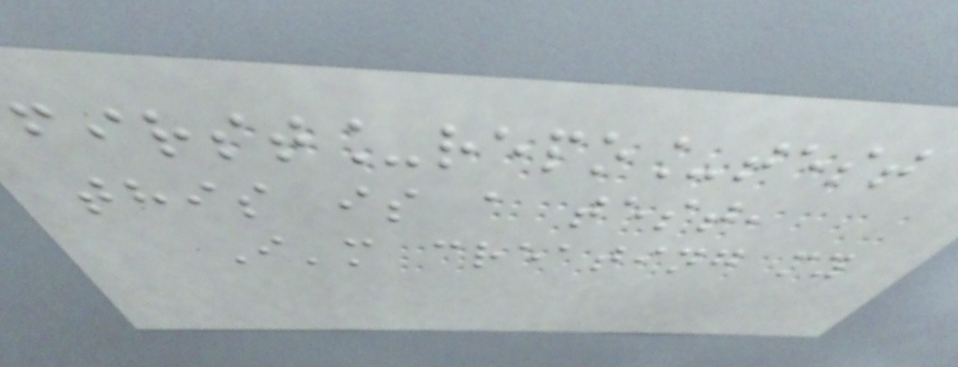first_repo_test
this is a test,
I'm creating my
